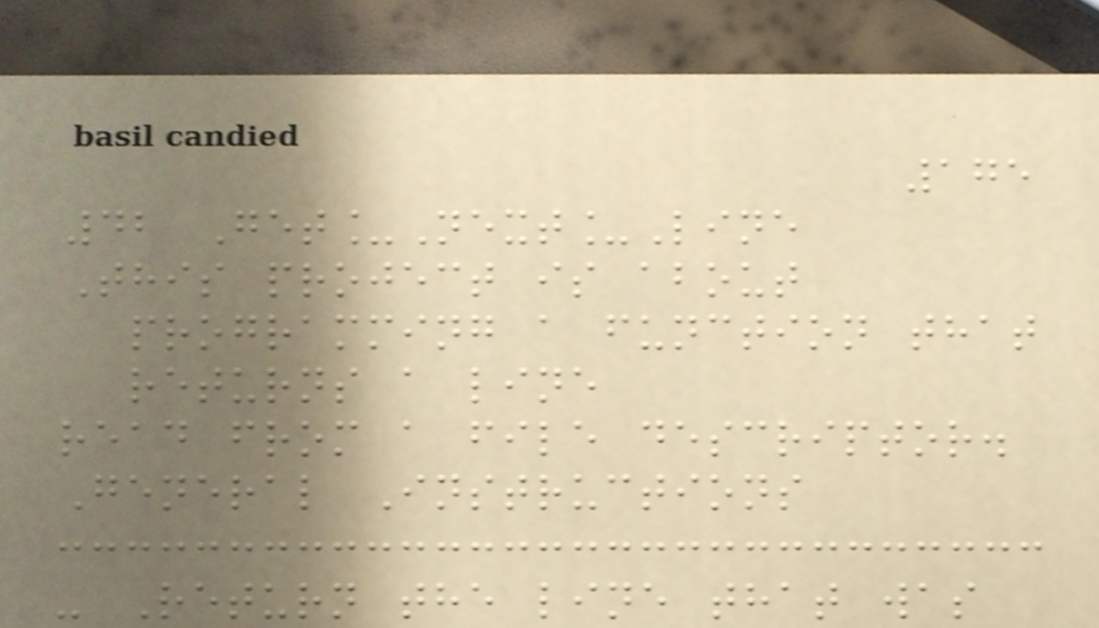175
42 Get_Next_Line
This project is about
programming a function that
returns a line
read from a file descriptor.
General Instructions
- Return the line that was
